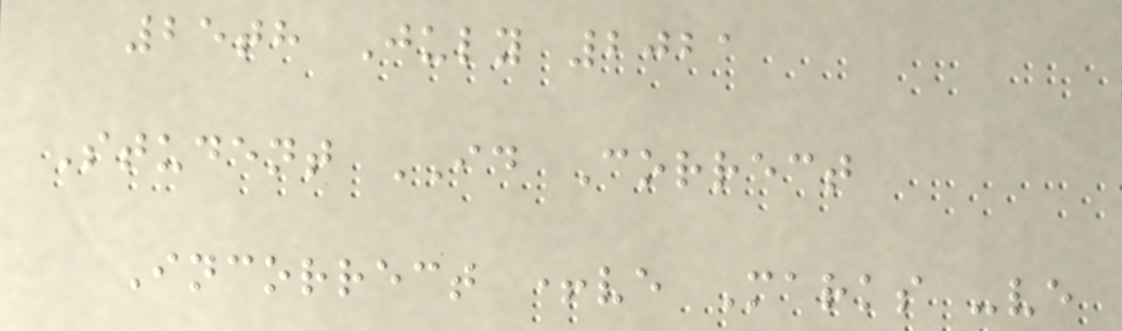25th July 2021
Student ID Correct
Incorrect +ve Marks -ve
